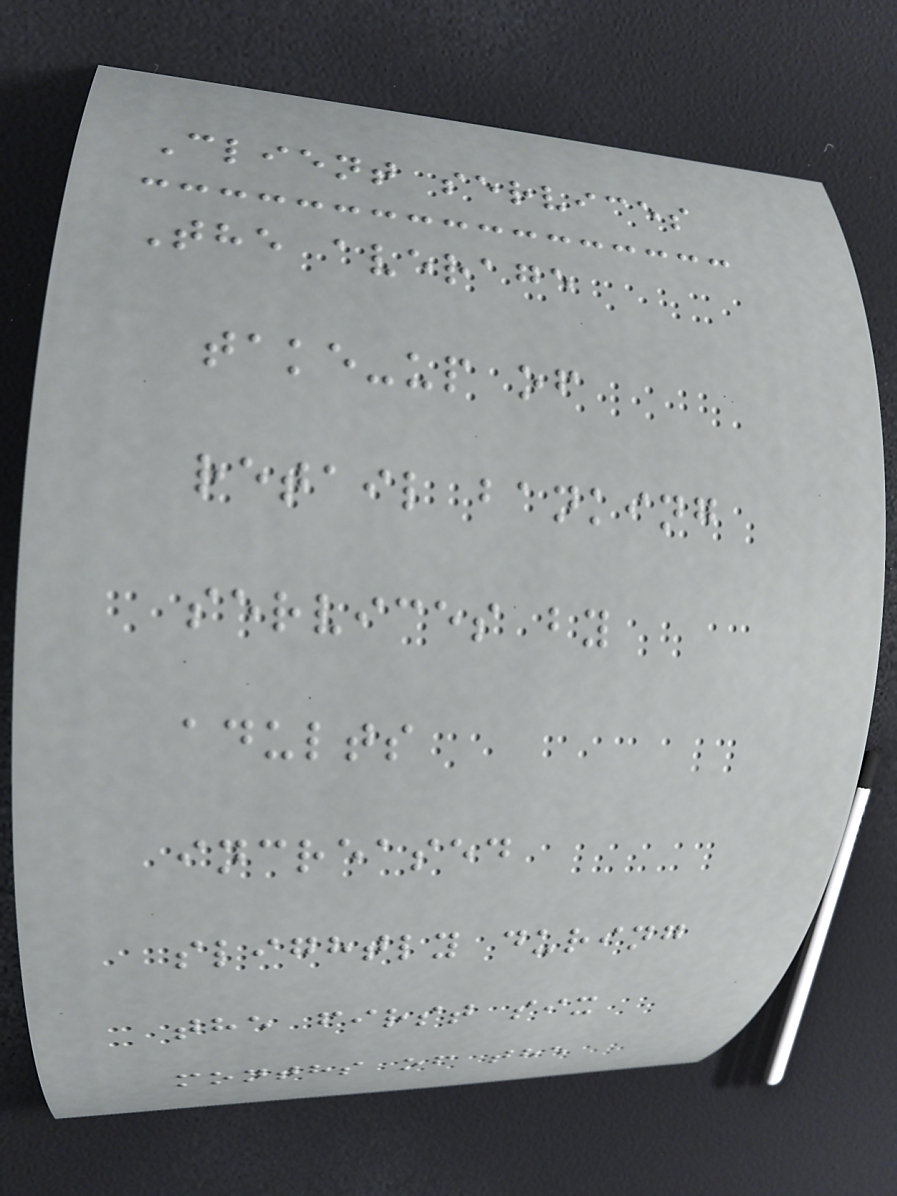Client services
The average
take-up of
retail banking
services by
adults
increased
slightly during
the first six
months of the
